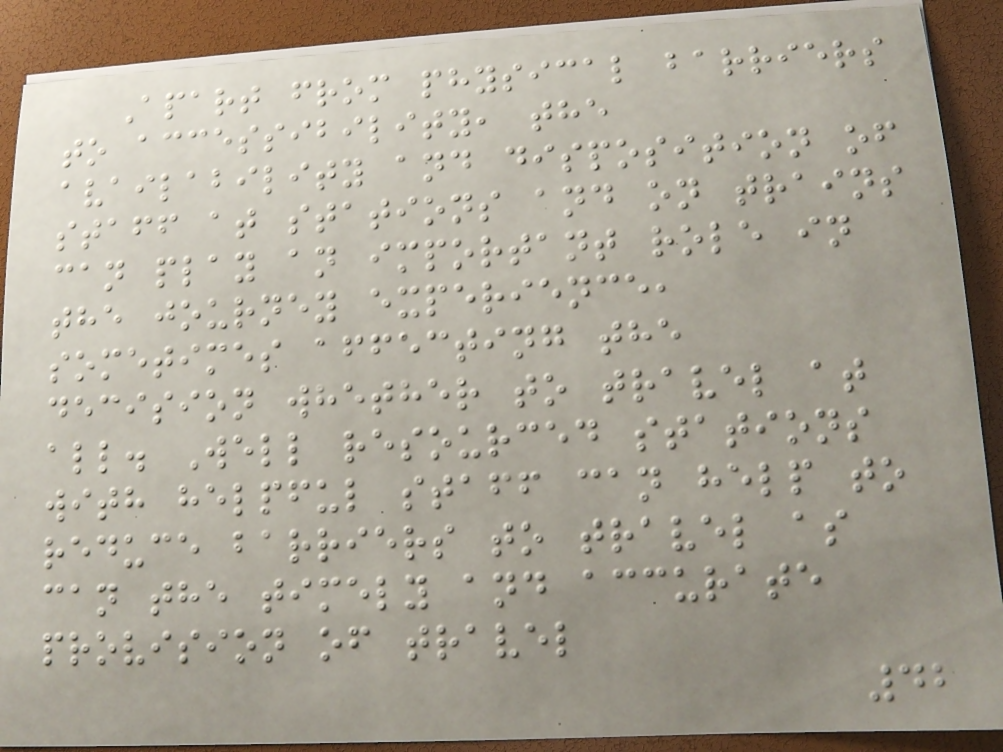Apart from physical barriers
to accessibility, the
availability and disposition of
staff at stations and on trains
can play an important role in
the journey experience,
sometimes affecting the
decision whether to travel at
all. Well resourced stations
with helpful staff can help to
reduce barriers to travel as
can the timely and accurate
provision of travel
42
